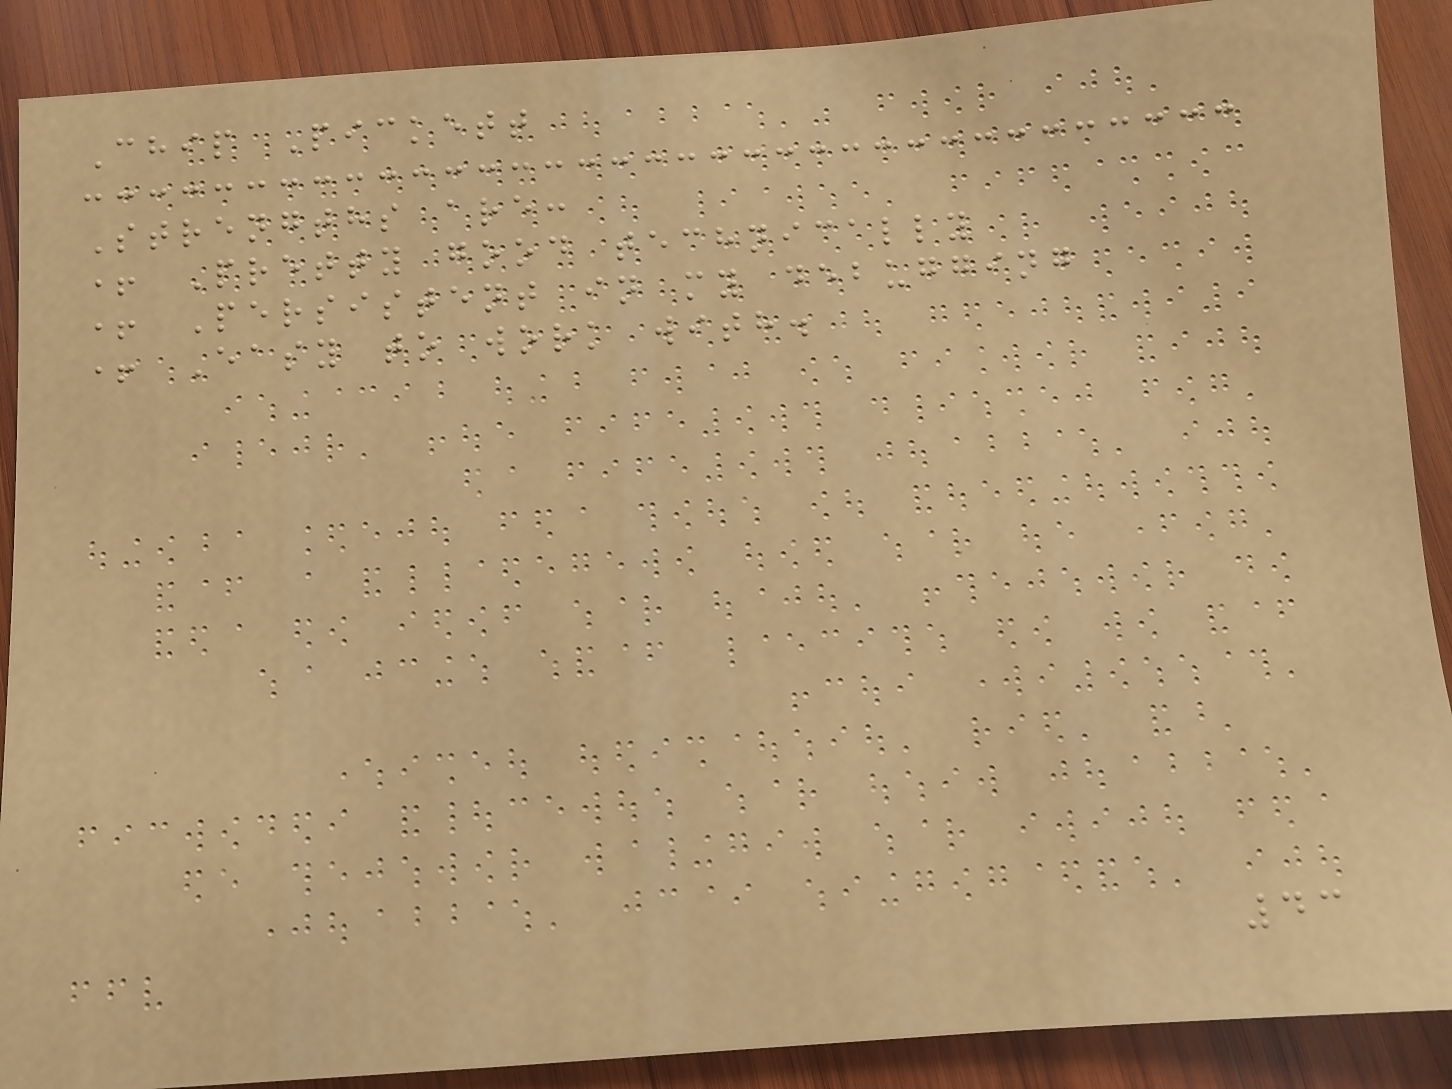Chip Pickett
Strengths are:
+ Pretty good technically
+ Persistent in my debugging
+ Easy to work with.
43
